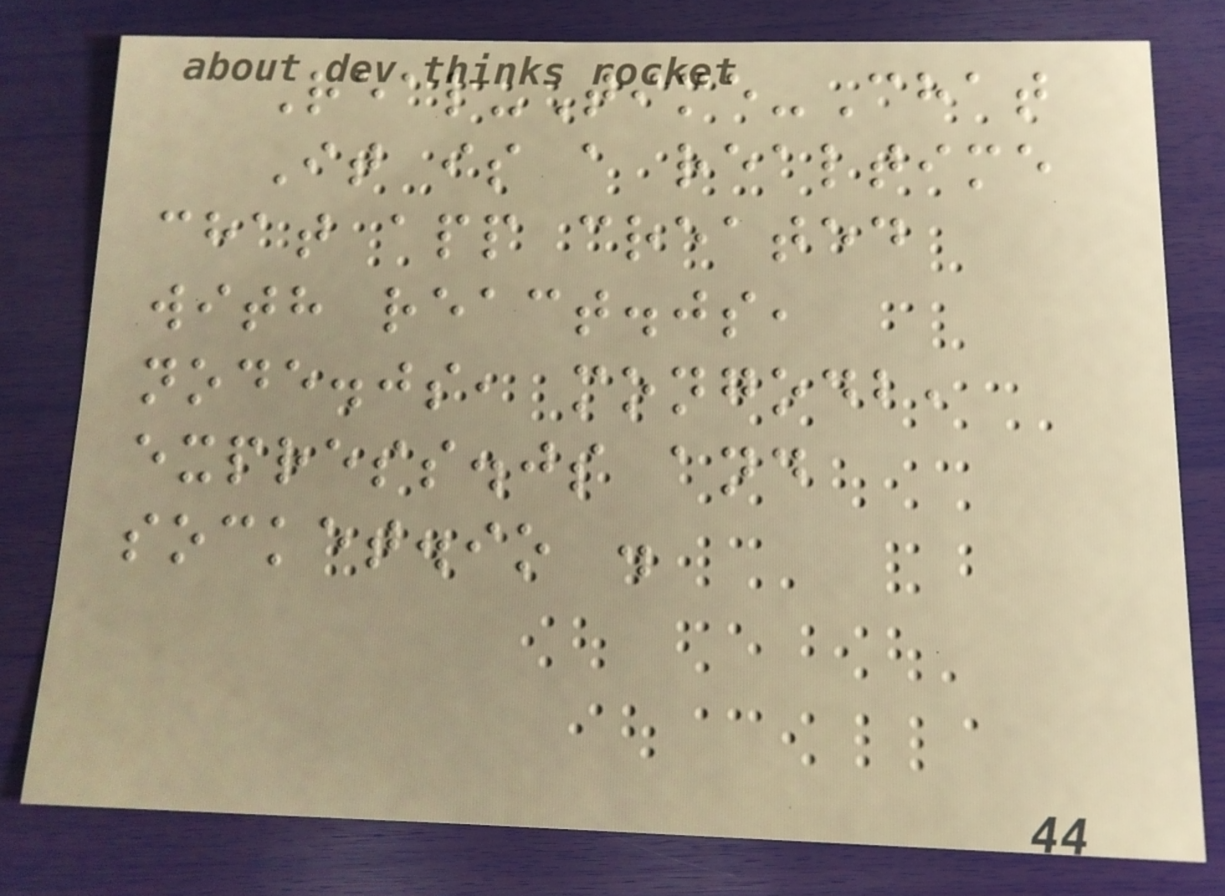Real-Time-Chat
It is a realtime
chat app created
with react.js,
node.js, mongodb,
express.js and
socket.io .
